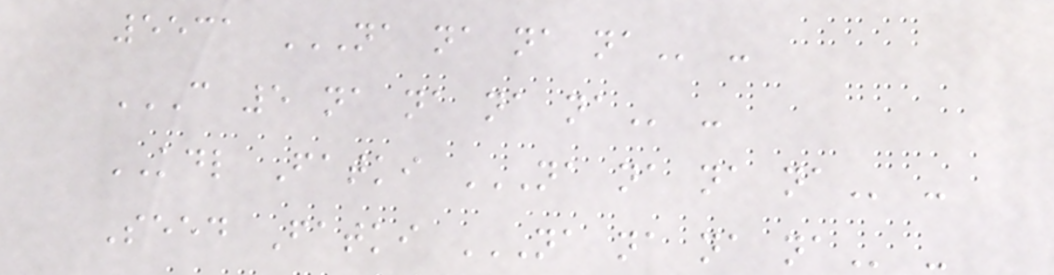5531 NA NA NA NA -
C 5 NA NA NA NA -
KDL Fatki NA NA NA NA -
Seed Fatki NA NA NA NA -
